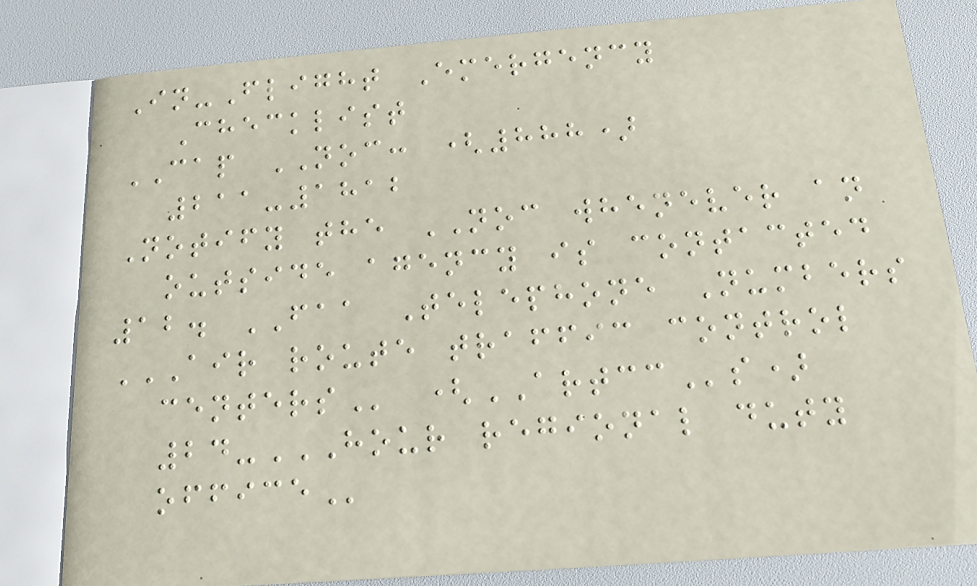In-Flight Emergency
Checklist
CAP NOC: (888)
211-1812
Notify the NOC whenever an
outside agency is contacted
12. FAA Telephone Numbers
AIR ROUTE TRAFFIC CONTROL
CENTERS (ARTCCs)
24-HOUR REGIONAL DUTY
OFFICE
